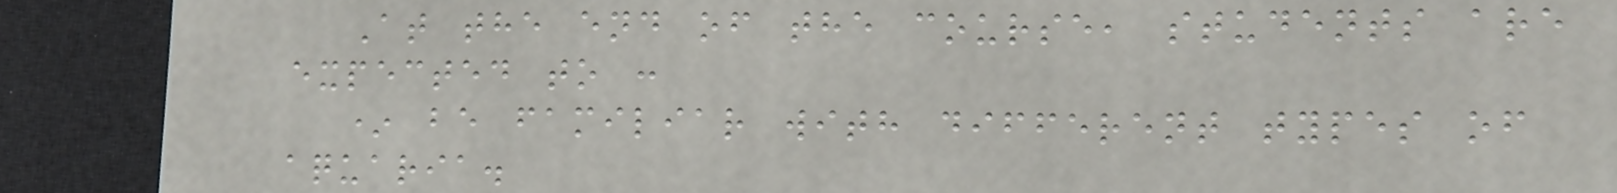At the end of the course, students are
expected to :
* be familiar with different types of
aquaria.
